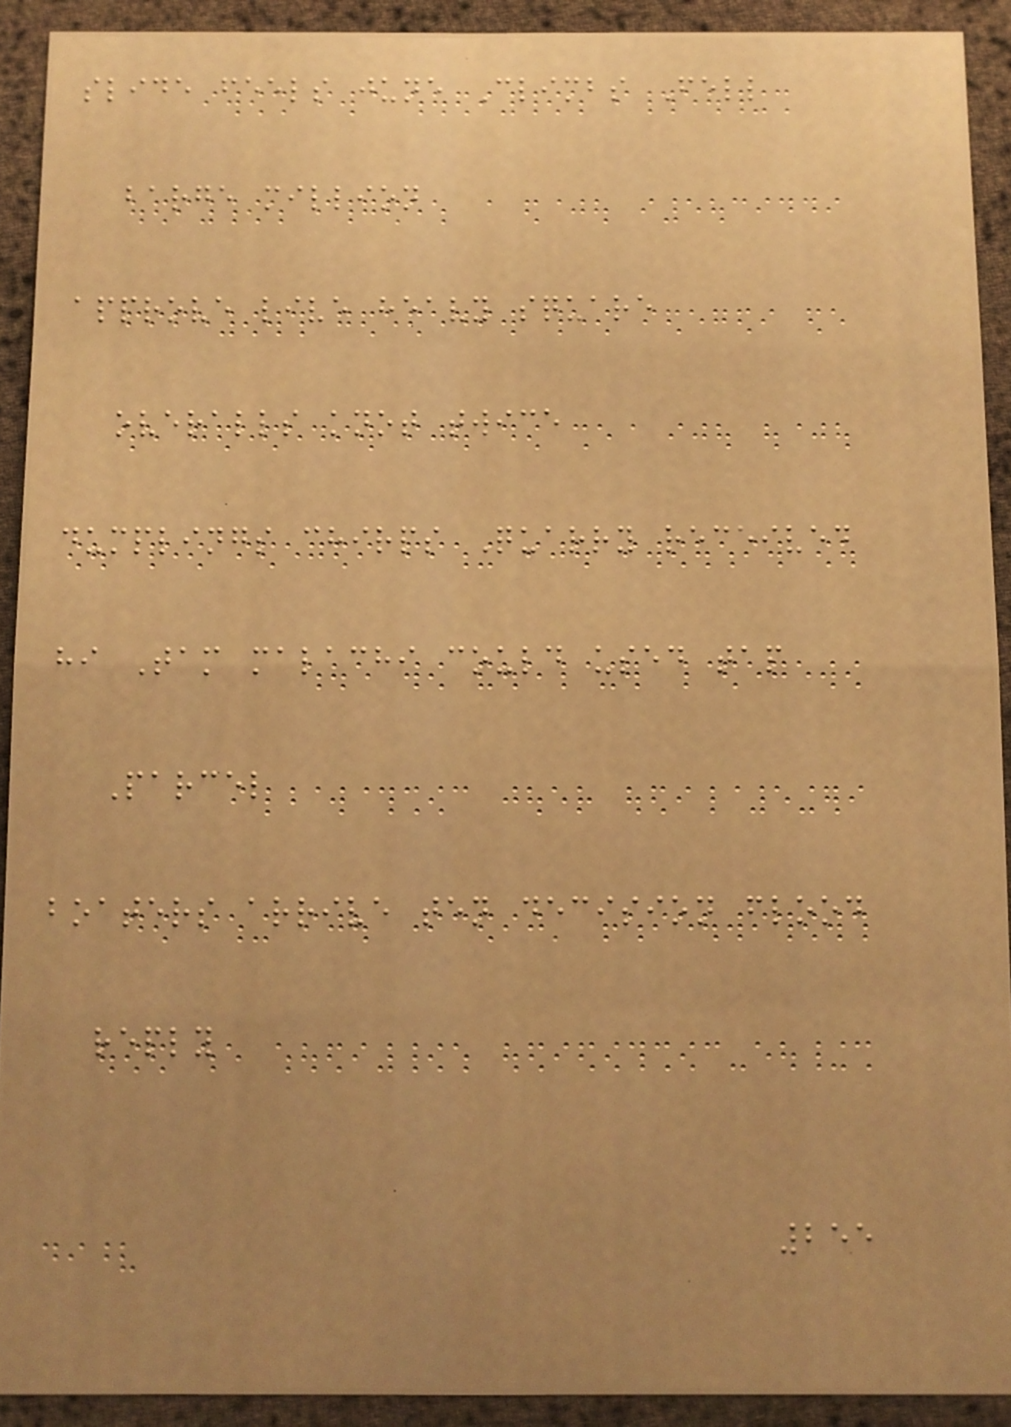slide feels june Climbs Fell
barge million
approve live heavy square
overalls knot twice
dumplings chirps Quarry received
hi Tam malachi could used tap
Parcel
boaters arrive ten decision flood
reply
255
